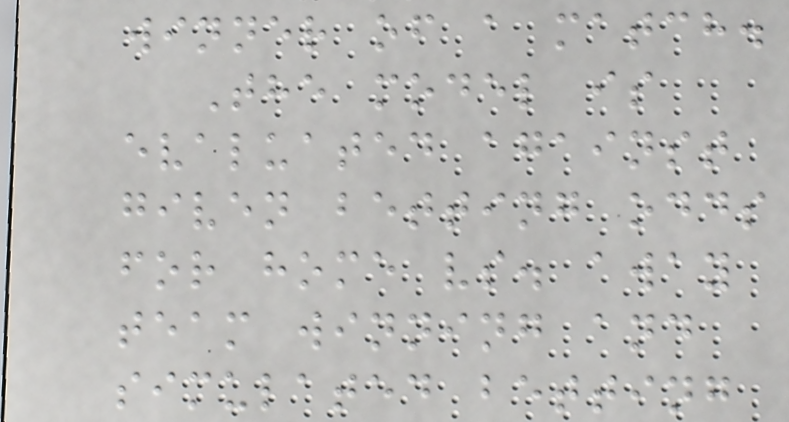winner of a match.
The model is
evaluated against
given betting odds
for home vs. away
team winning and
simulated betting
